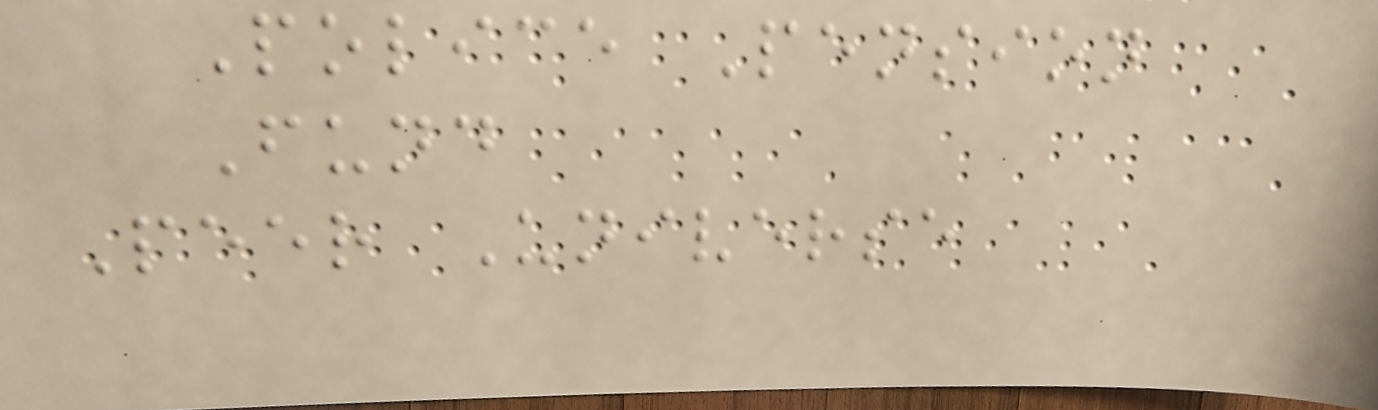Police Pension
Fund
Peer Universe
